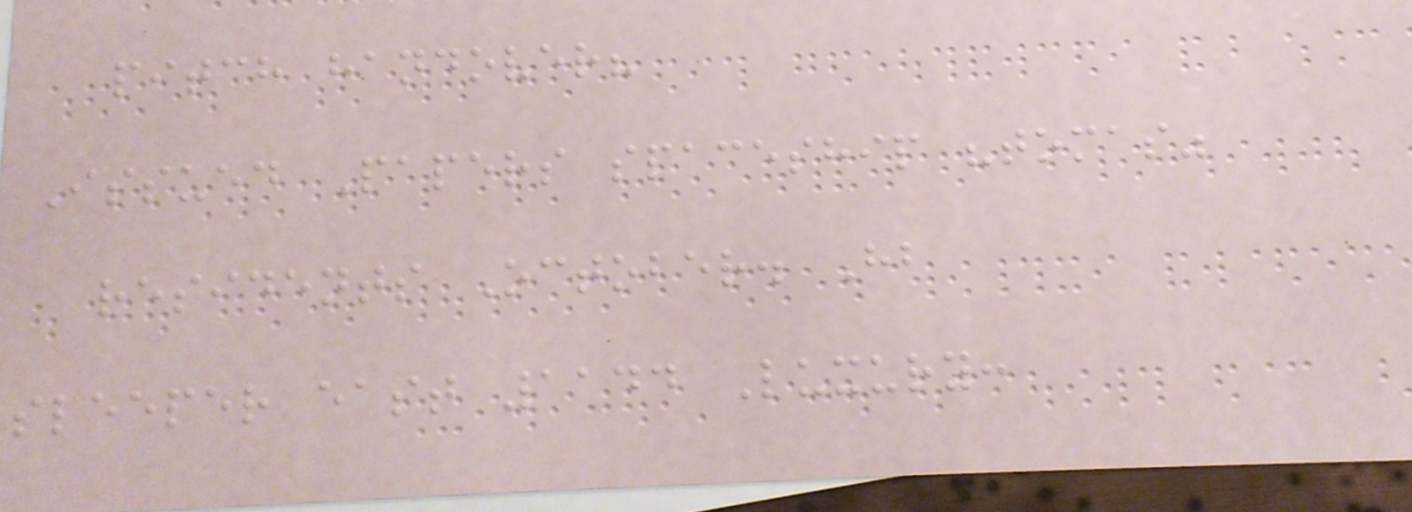pitch handover?
Issued Papers spaceship "tomas"
residents October. Hb
sleeper east 1144 Luxury:
